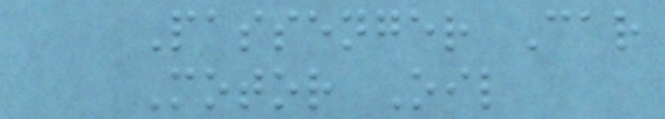Passenger Car
Motor Oil
